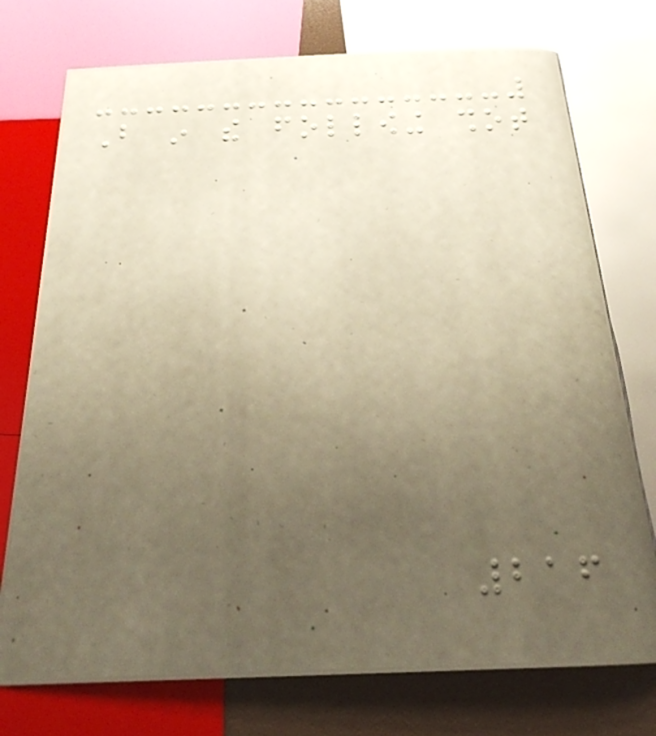But in the following shot
216
